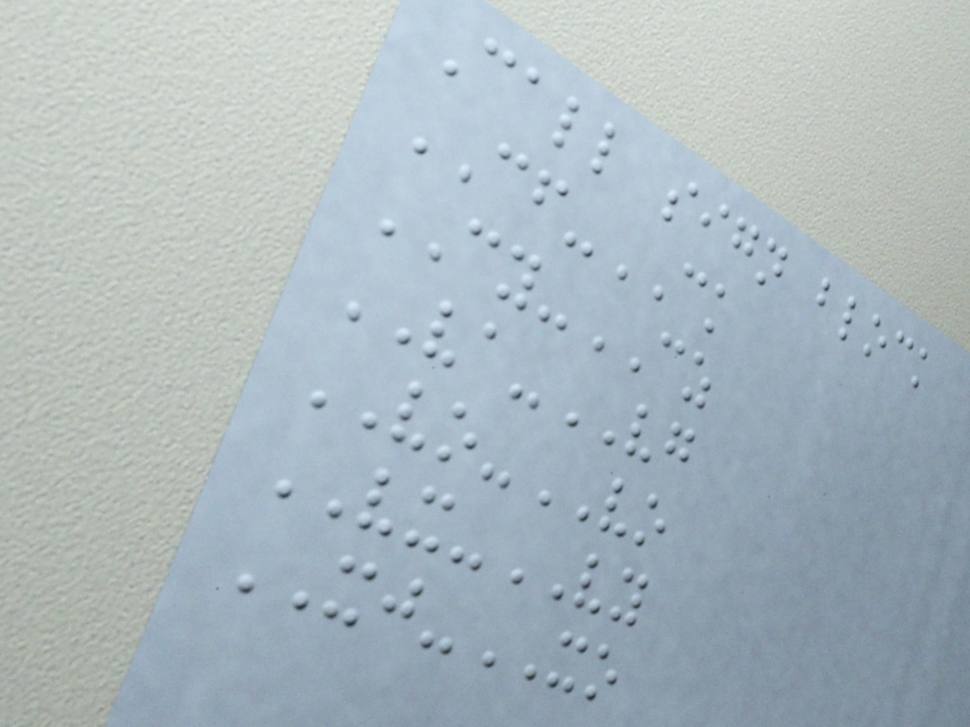Call sign block
CF-CK
CY-CZ
VA-VG
VO-VO
VX-VY
XJ-XO
